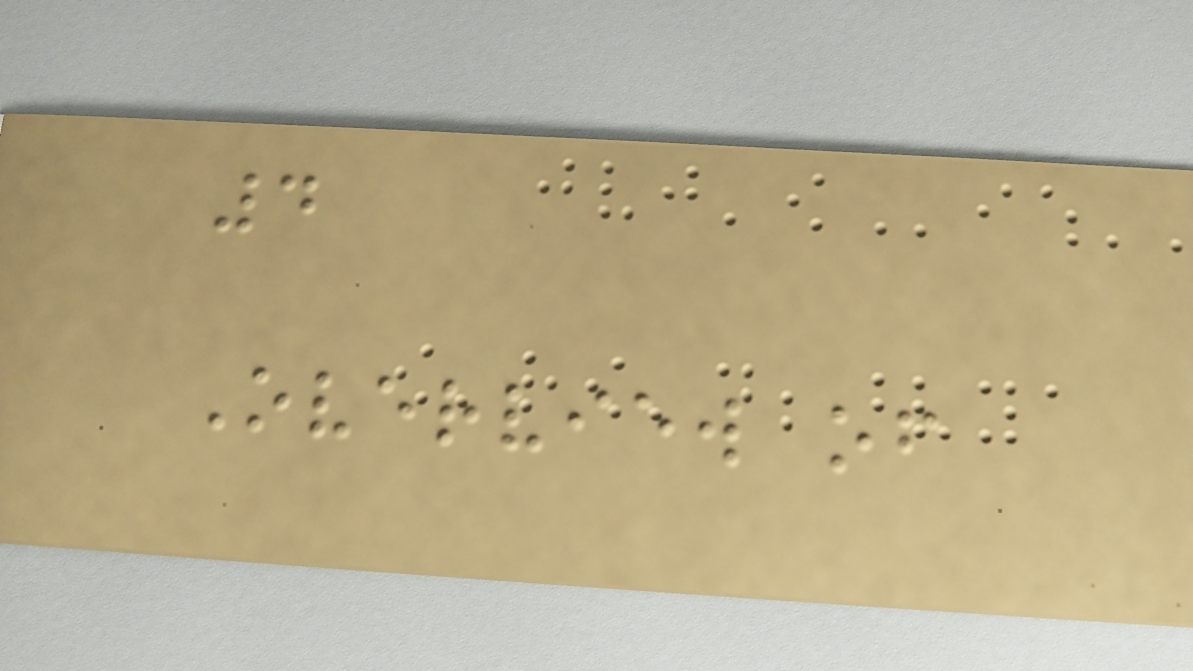4
Overview of
